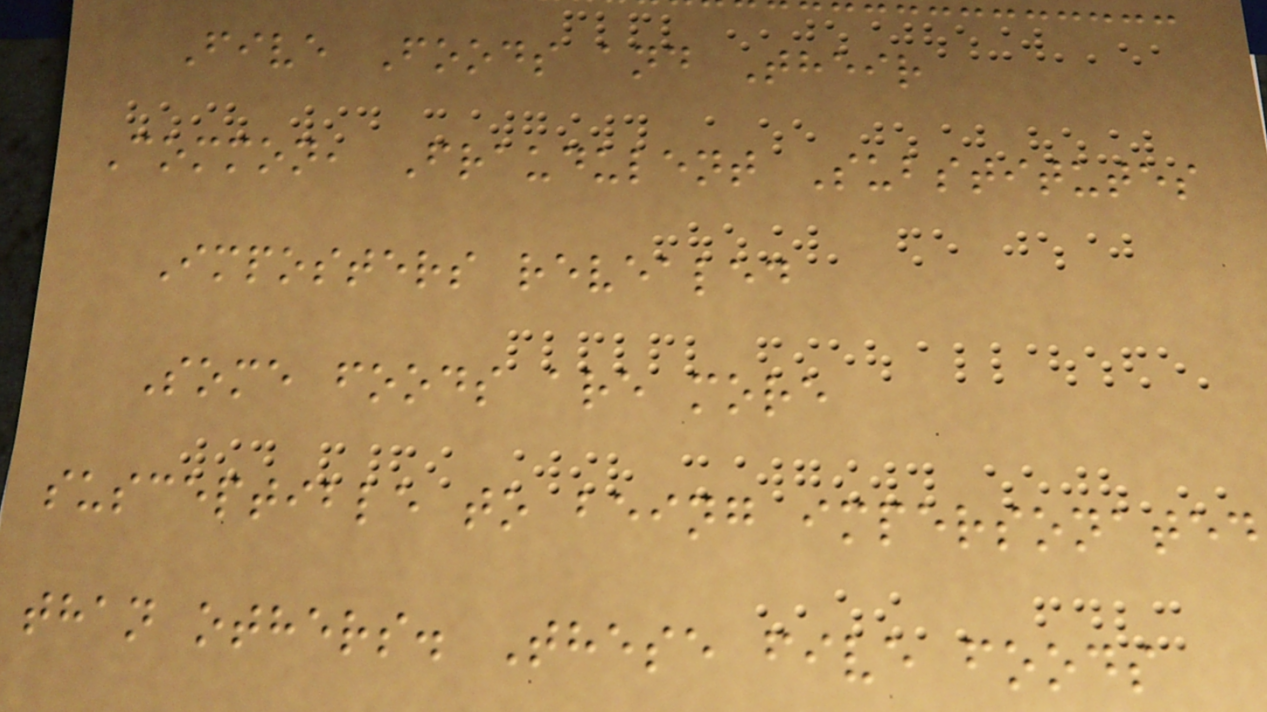Five Foods and Their
Common, Fraudulent Substitutes
Imposters revealed
Some foods are more
susceptible to being impersonated
than others. These five foods
